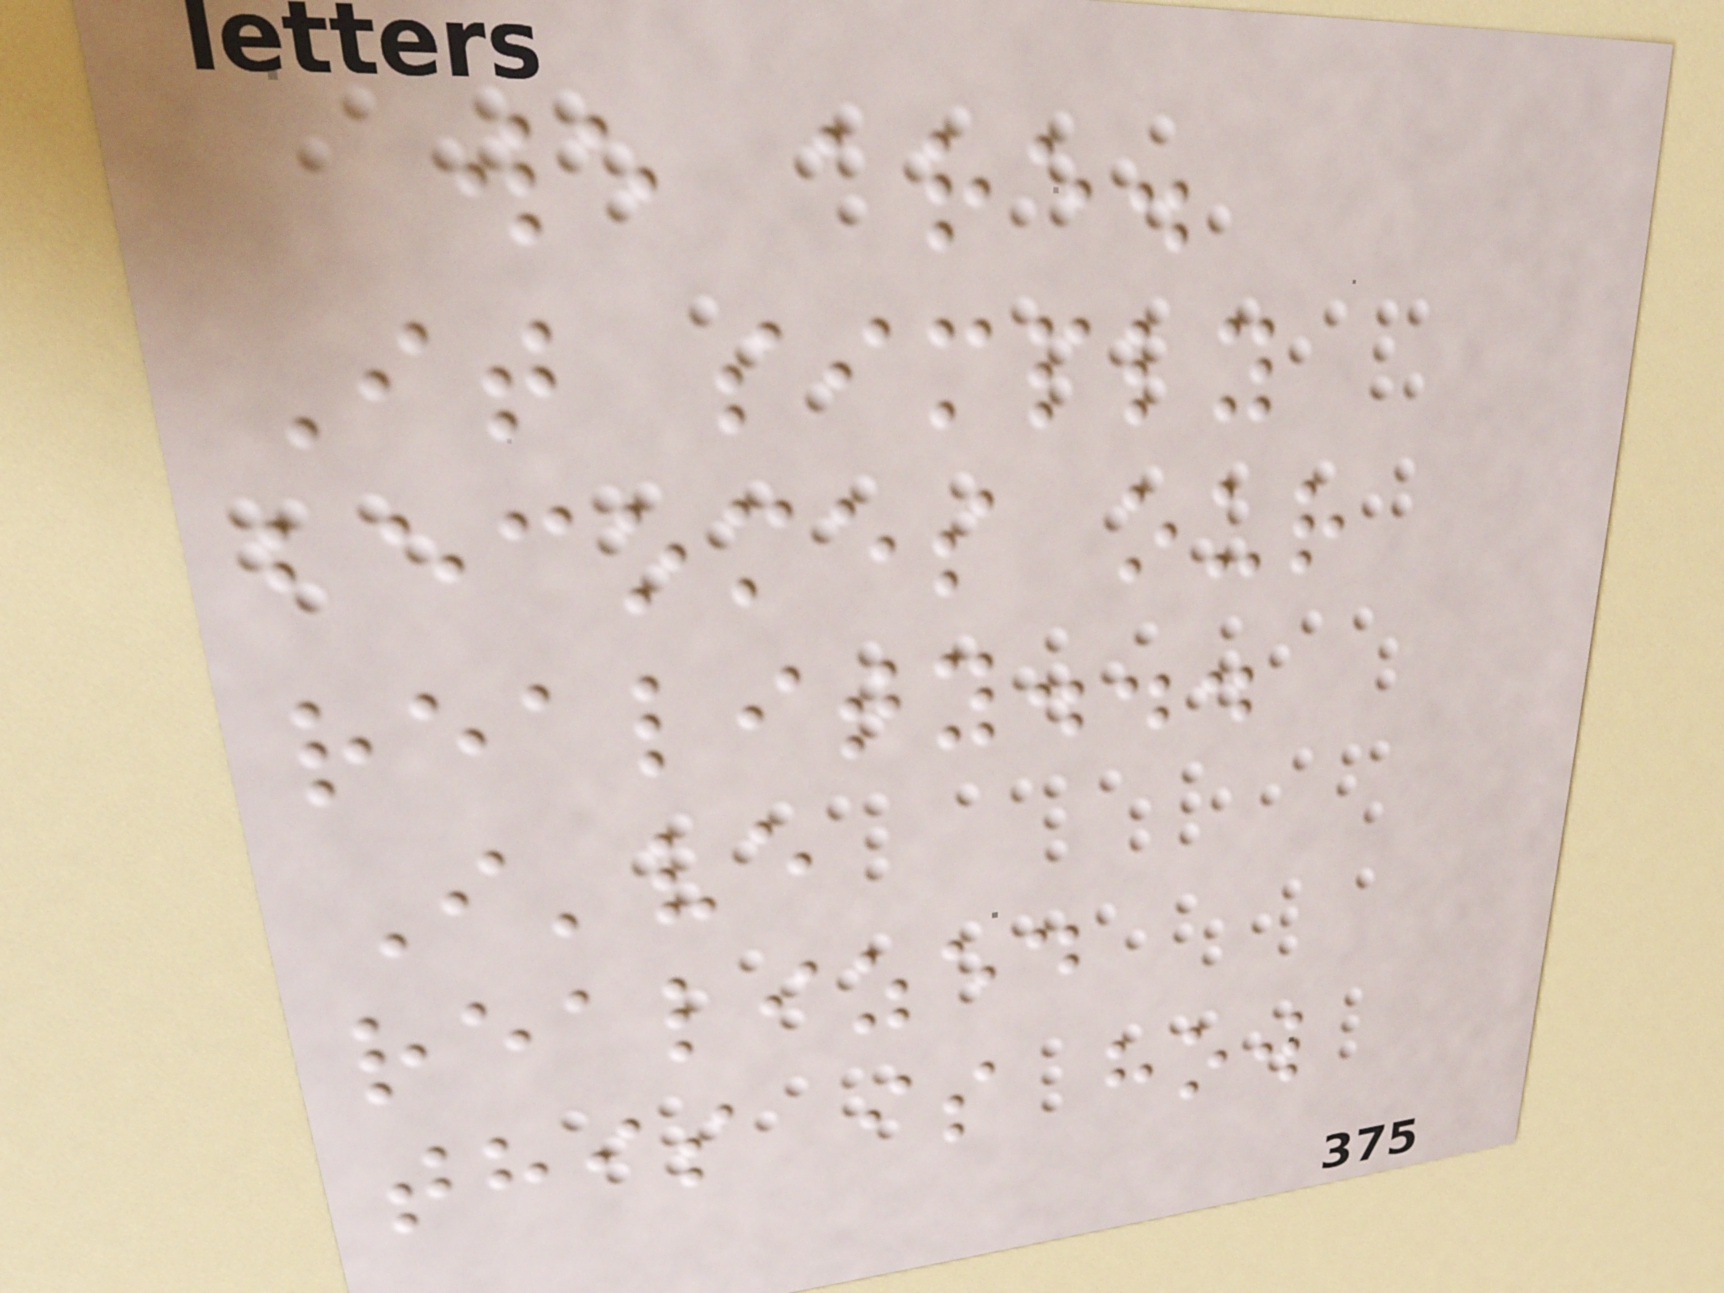we are.
It simply
becomes our
reality...
I've
realized
this is how
